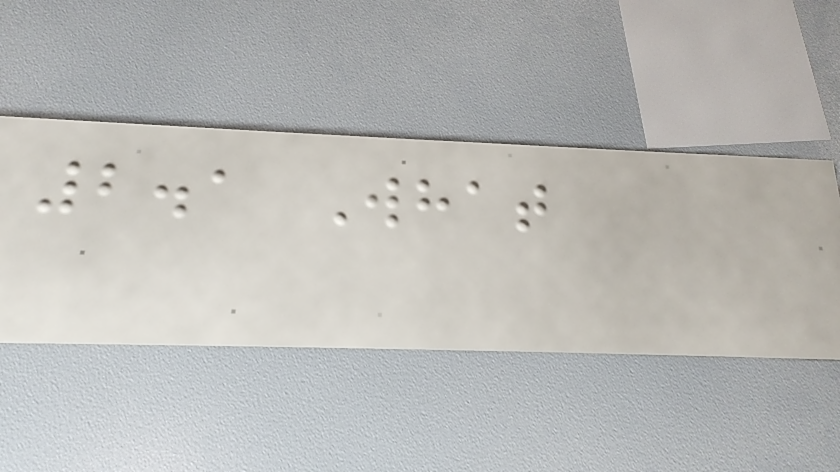2.1 What
